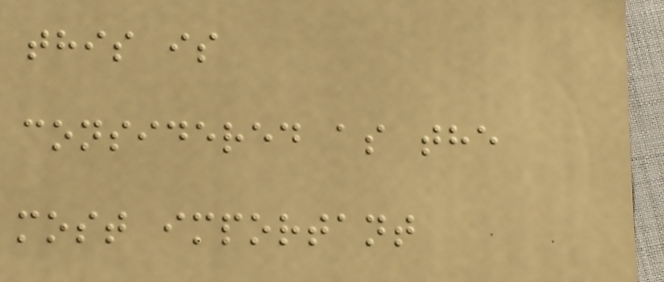this is
considered as the
most important
